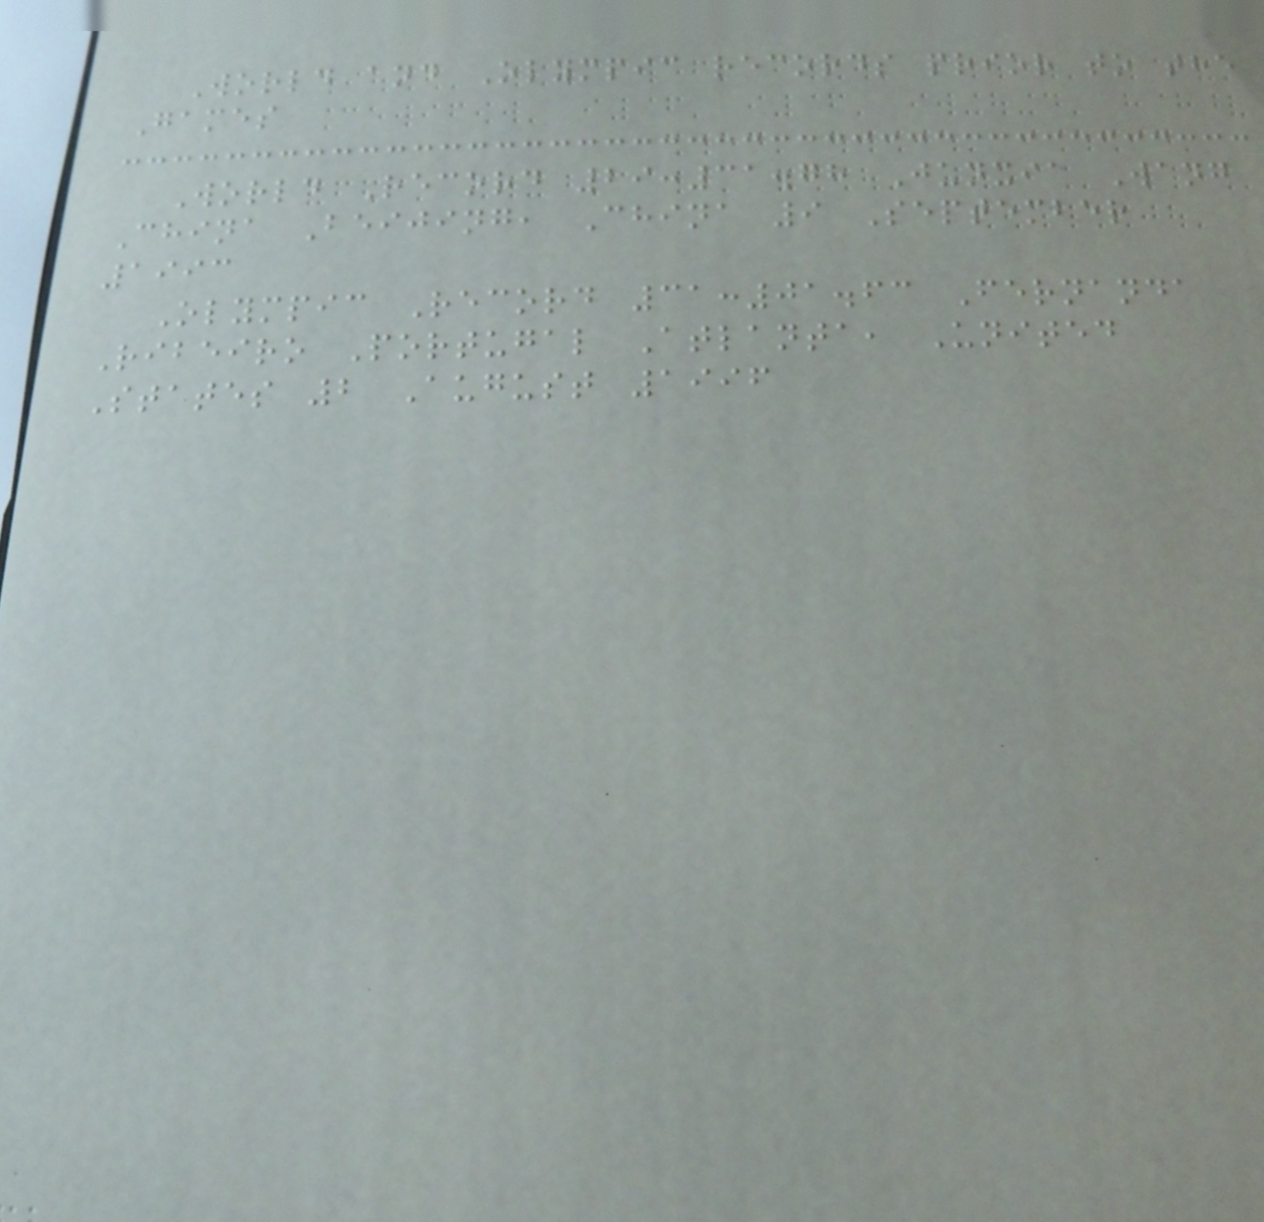World and Olympic records prior to the
Games
World Record 29:31.78 Junxia Wang
China Beijing, China 9 September
1993
Olympic Record 31:01.63 Fernanda
Ribeiro Portugal Atlanta, United
States 2 August 1996
